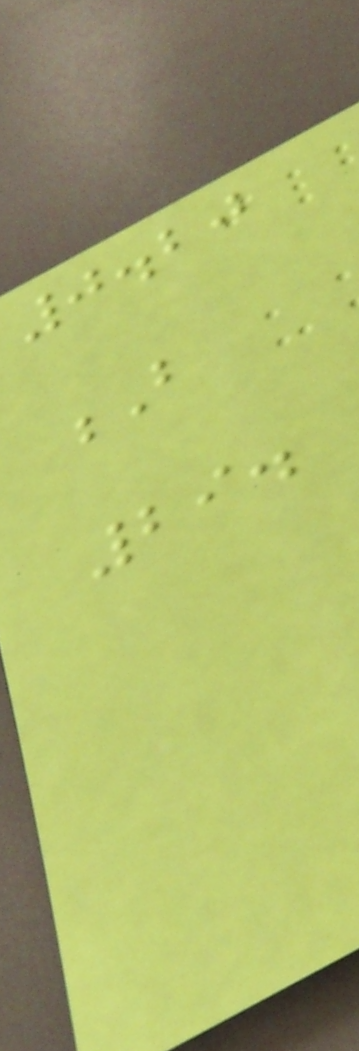0.20
B
29.
